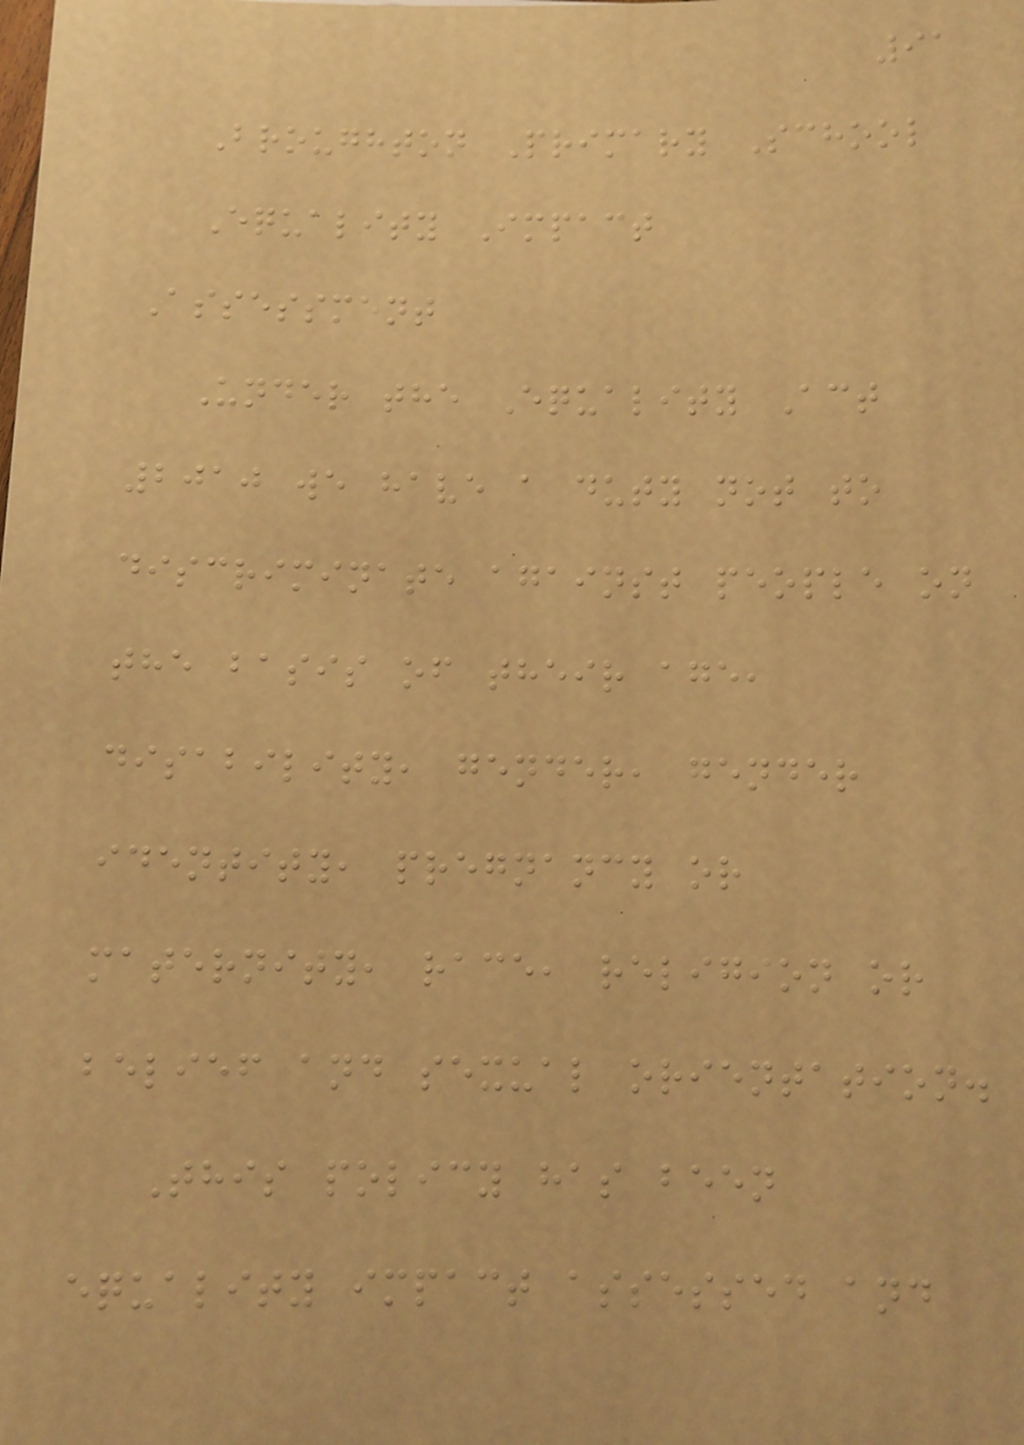91
Broughton Primary School
Equality Impact
Assessment
Under the Equality Act
2010 we have a duty not to
discriminate against people on
the basis of their age,
disability, gender, gender
identity, pregnancy or
maternity, race, religion or
belief and sexual orientation.
This policy has been
equality impact assessed and
